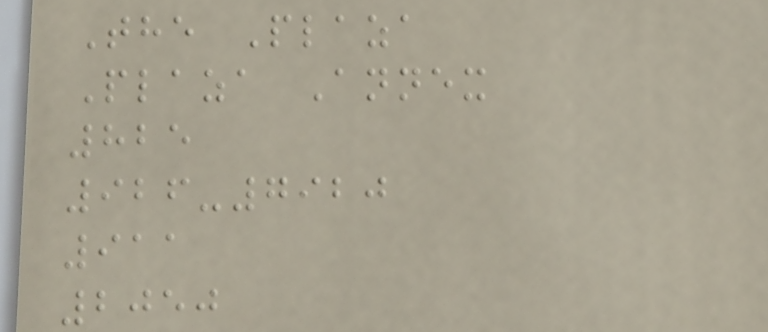The Plaza
Plaza Annex
825
926-7920
911
2050
